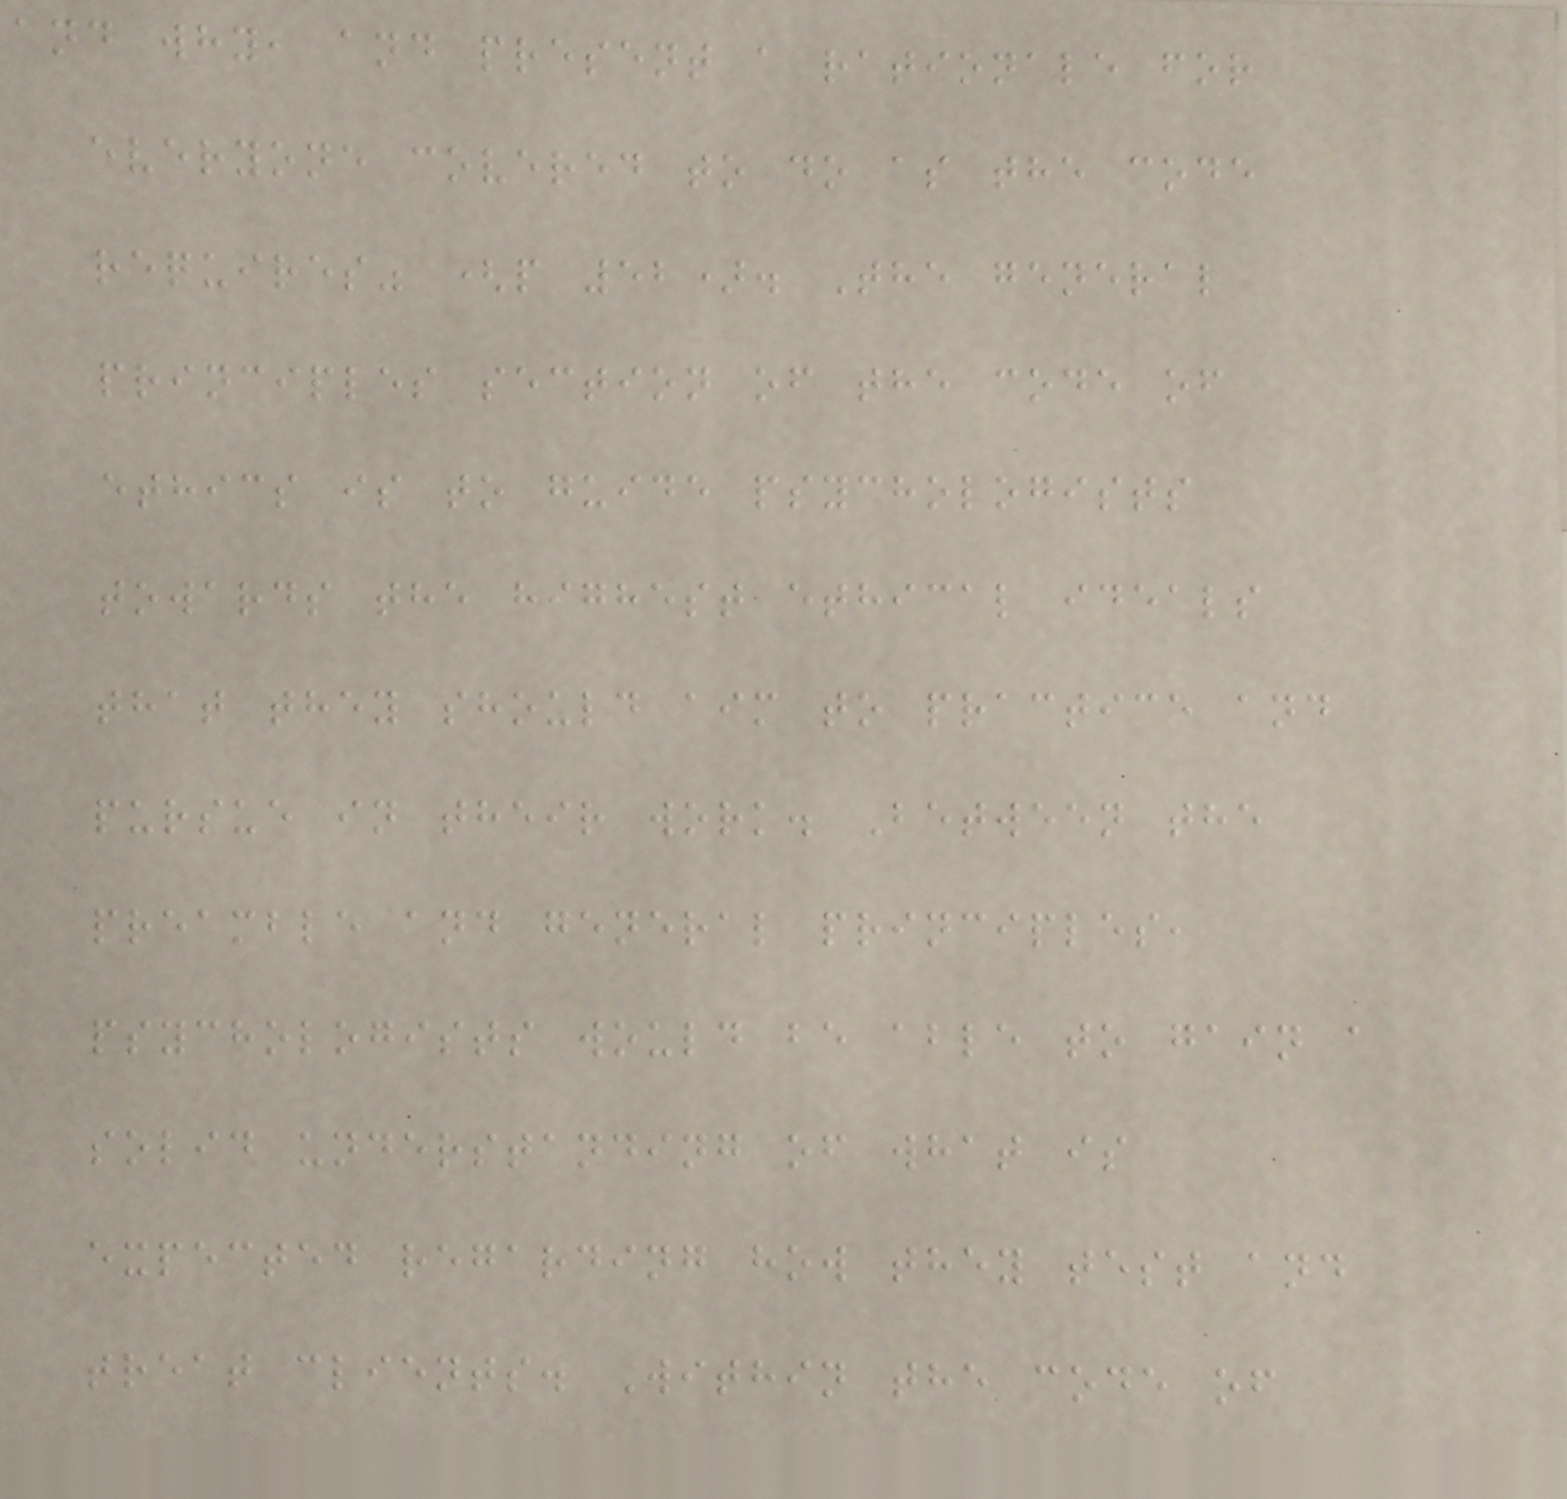and why, and present a rationale for
everyone covered to do as the code
requires" (p 52). The general
principles section of the code of
ethics is to guide psychologists
towards the highest ethical ideals
that they should aim to practice and
pursue in their work. Between the
preamble and general principles,
psychologists would be able to gain a
solid understanding of what is
expected regarding how they test and
treat clients. Within the code of
